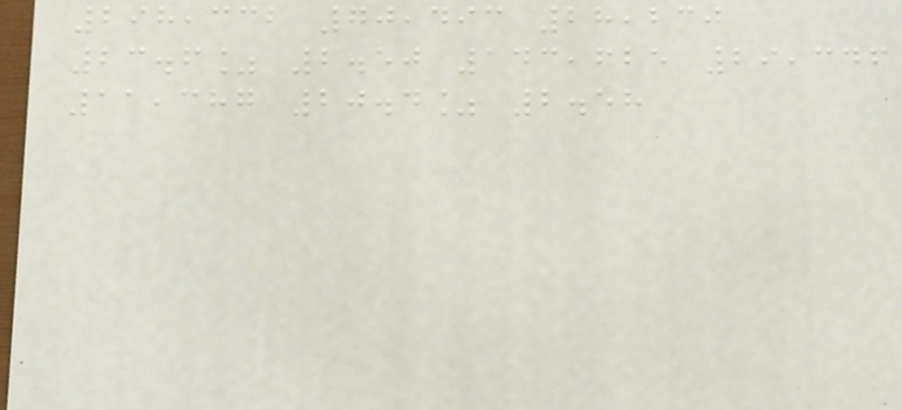298,332 70,493 28,230
23.6% 2.50 143,625 29,346
11,387 20.4% 2.58
